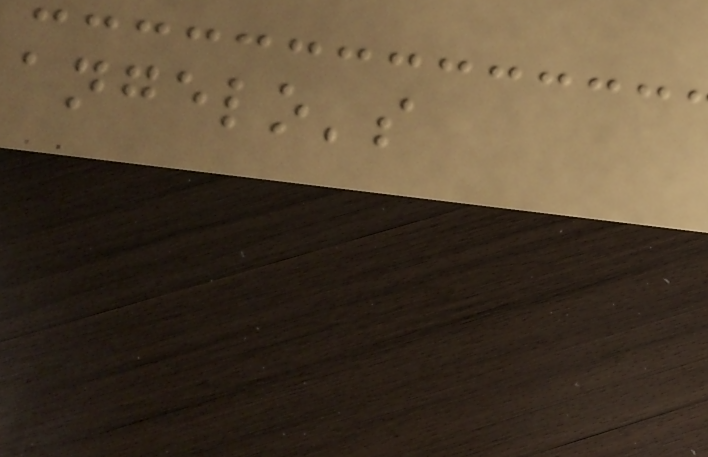angelo's
